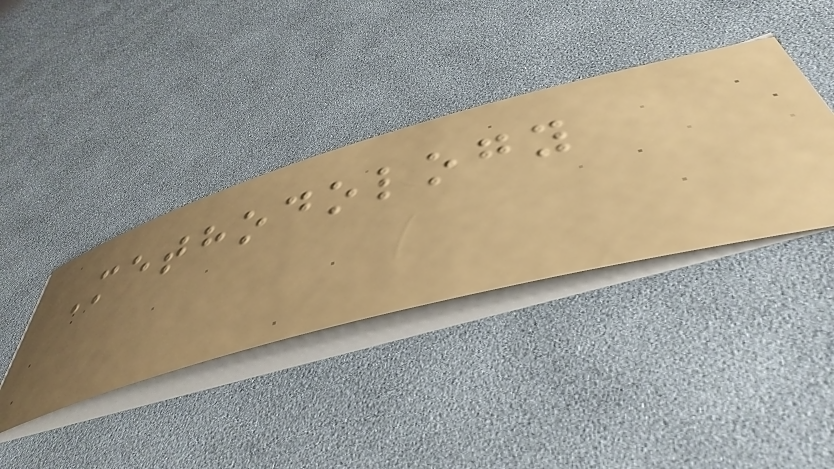Methodology
